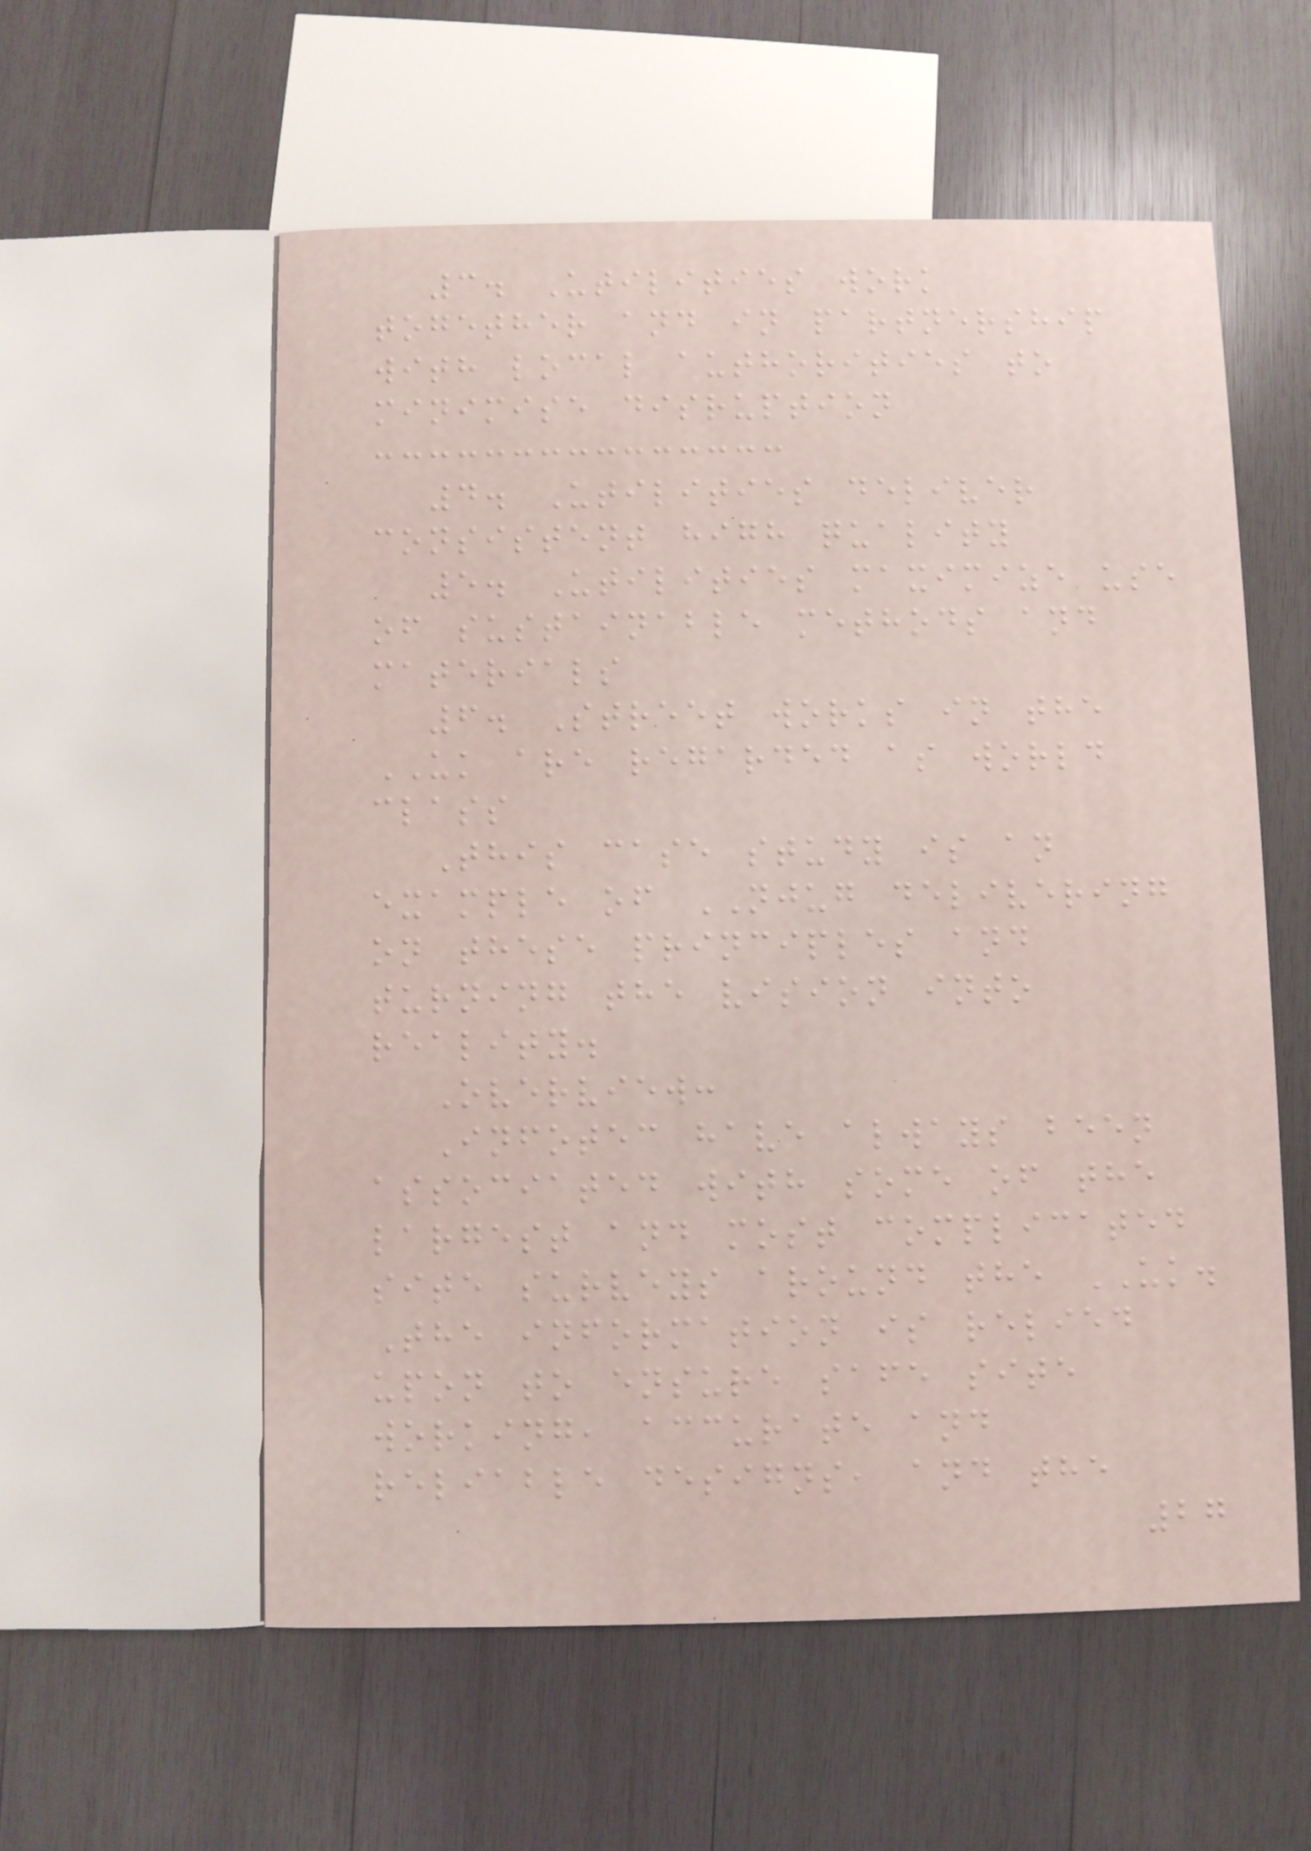3. Utilities work
together and in partnership
with local authorities to
minimise disruption
4. Utilities deliver
consistent high quality
5. Utilities maximize use
of sustainable methods and
materials
6. Street works in the
UK are regarded as world
class
This case study is an
example of NJUG delivering
on these principles and
turning the vision into
reality.
Overview:
Infotec have always been
associated with some of the
largest and most complicated
site surveys around the UK.
The information is relied
upon to ensure safe site
working, accurate and
reliable designs, and the
27
